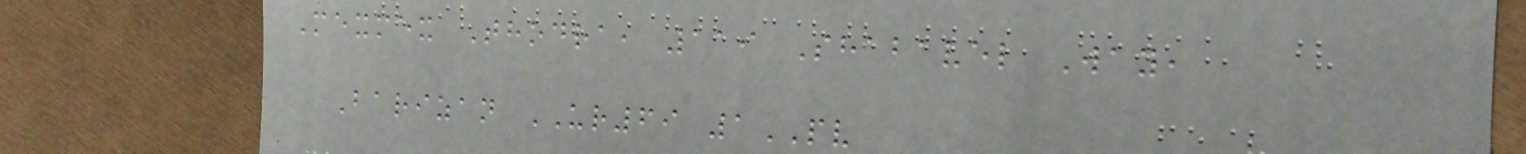Mexmex Thodra, 119 Shabavel Way,
Barizan UR69 1PV
